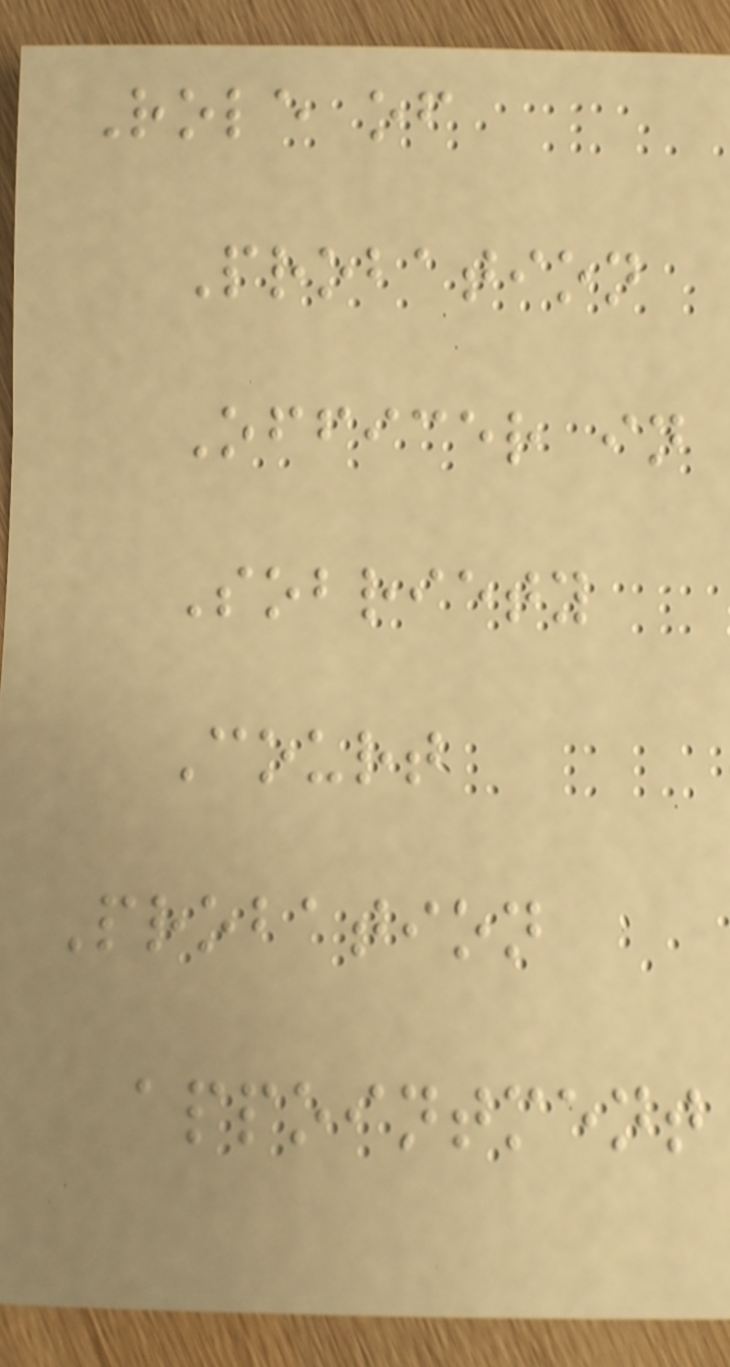Role of
Probation
Officer in
Sobriety
Court
Probation
appointment
